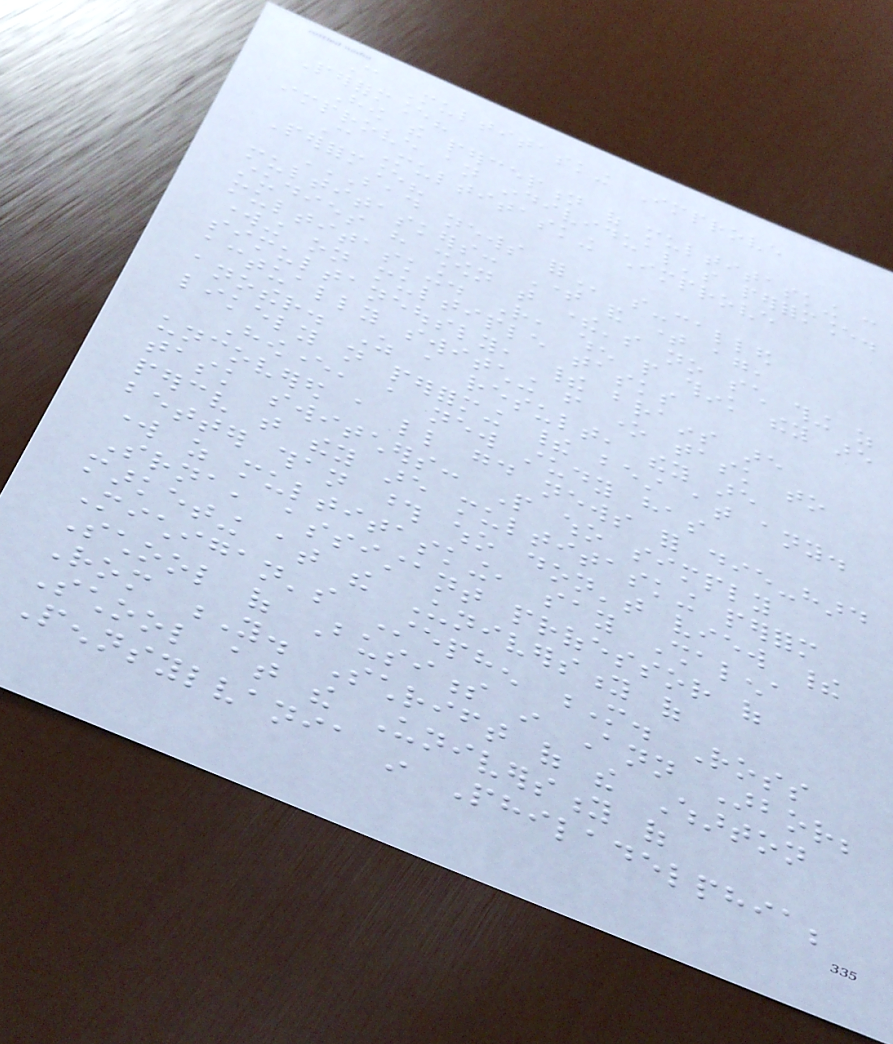Can Multitasking Improve
Performance?
How the perception of multitasking can
improve an individual's performance.
Can Multitasking Improve
Performance?
BAD NEWS FOR so-called
multitaskers: Time and time again,
studies have shown that there's no such thing as
multitasking. Rather, when people think they are
working on multiple tasks
simultaneously, their brains are
actually switching from one task to
another. As a result, they are
likely not performing their best at any.
However, a new study has
uncovered a little good news for die-hard
task switchers: People who simply
perceive that they are multitasking perform
better than those who don't view their
work as multitasking, say Shalena
Srna, assistant professor of
marketing at the University of
Michigan's Stephen M. Ross
School of Business in Ann Arbor;
Rom Y. Schrift of the Wharton
School at the University of
Pennsylvania in Philadelphia;
